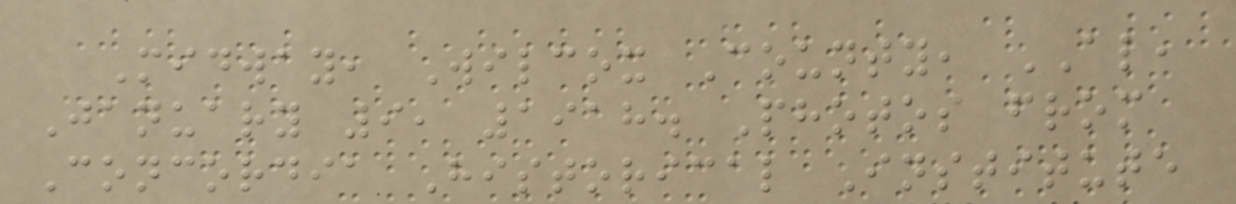Midway, Wilcox County, AL,
January 9, 1918. Photos from
Concordia Historical Institute
